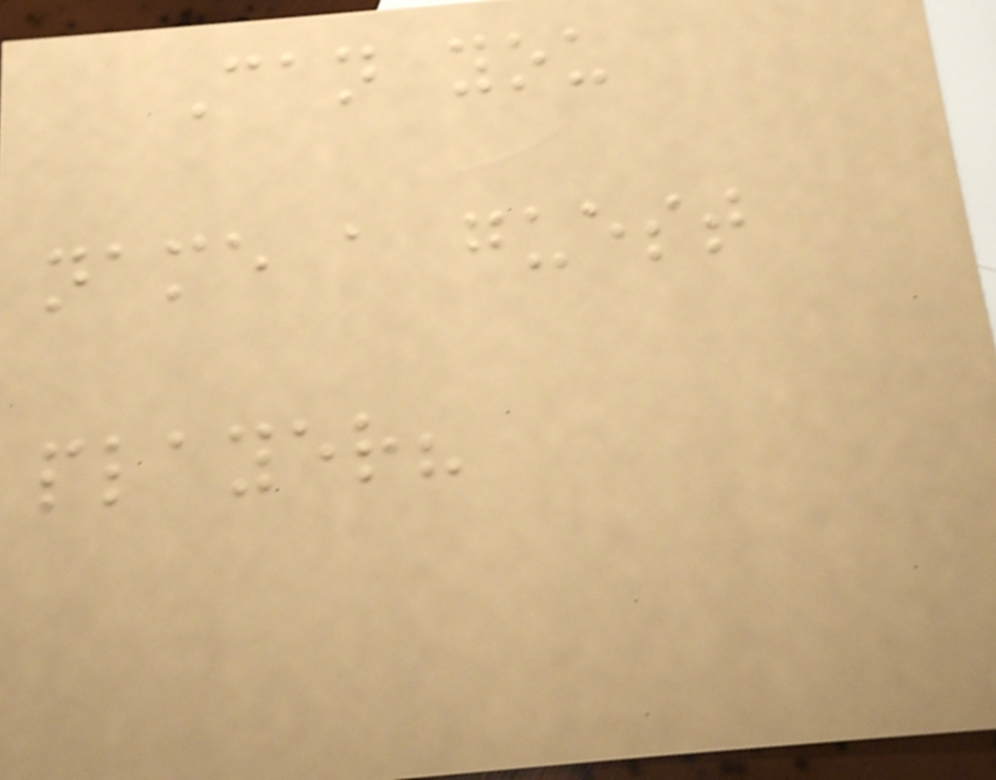Can you
name a guest
player?
